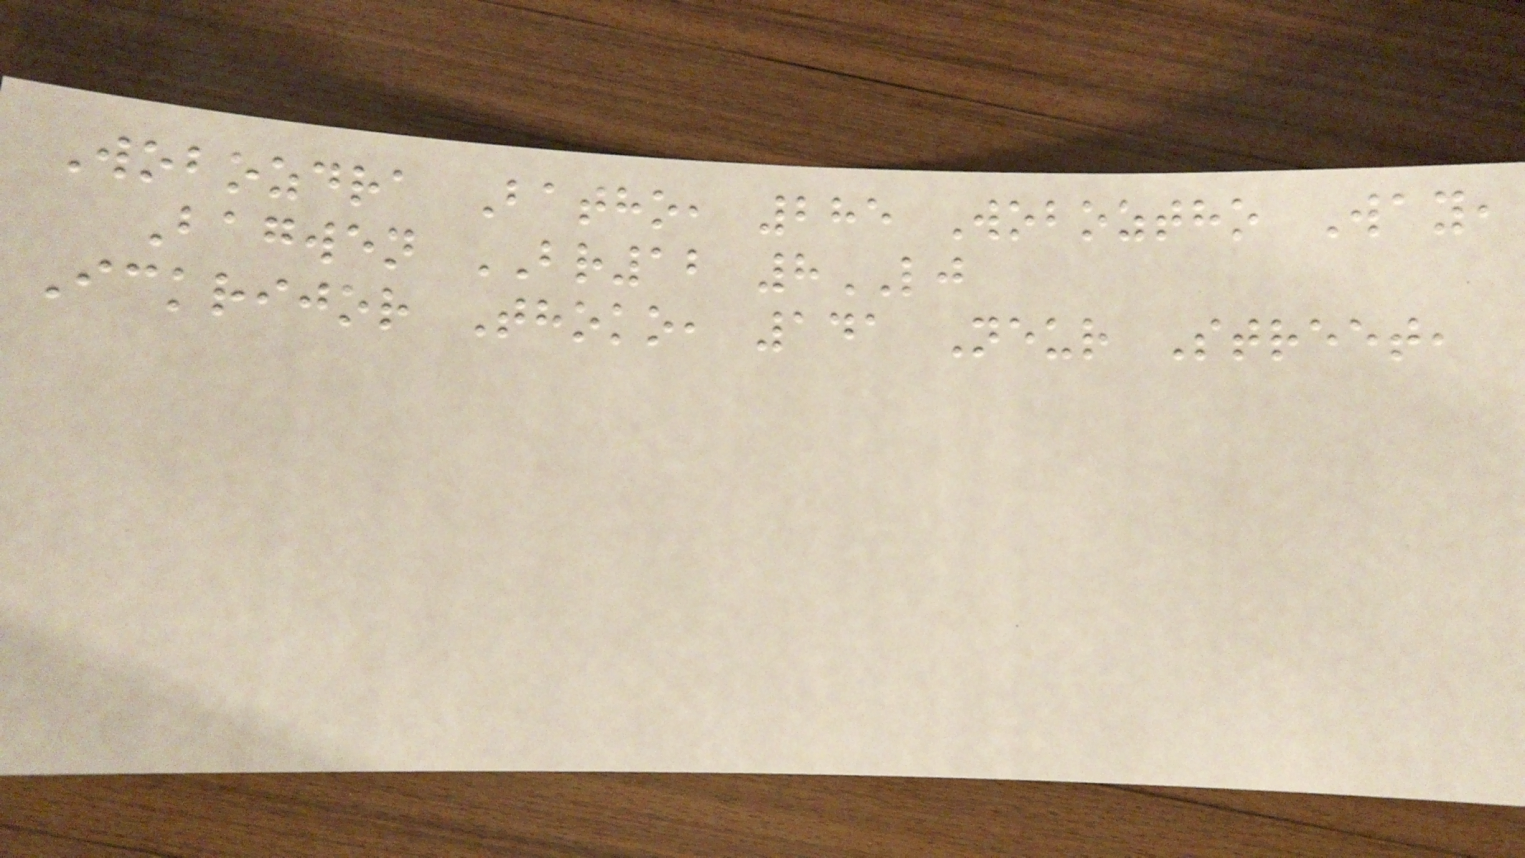Wobozdra Batho, 285 Woboztho Way,
Bagwen BR12 8LJ
Ickrijor Thoko, 141 Neur Street,
